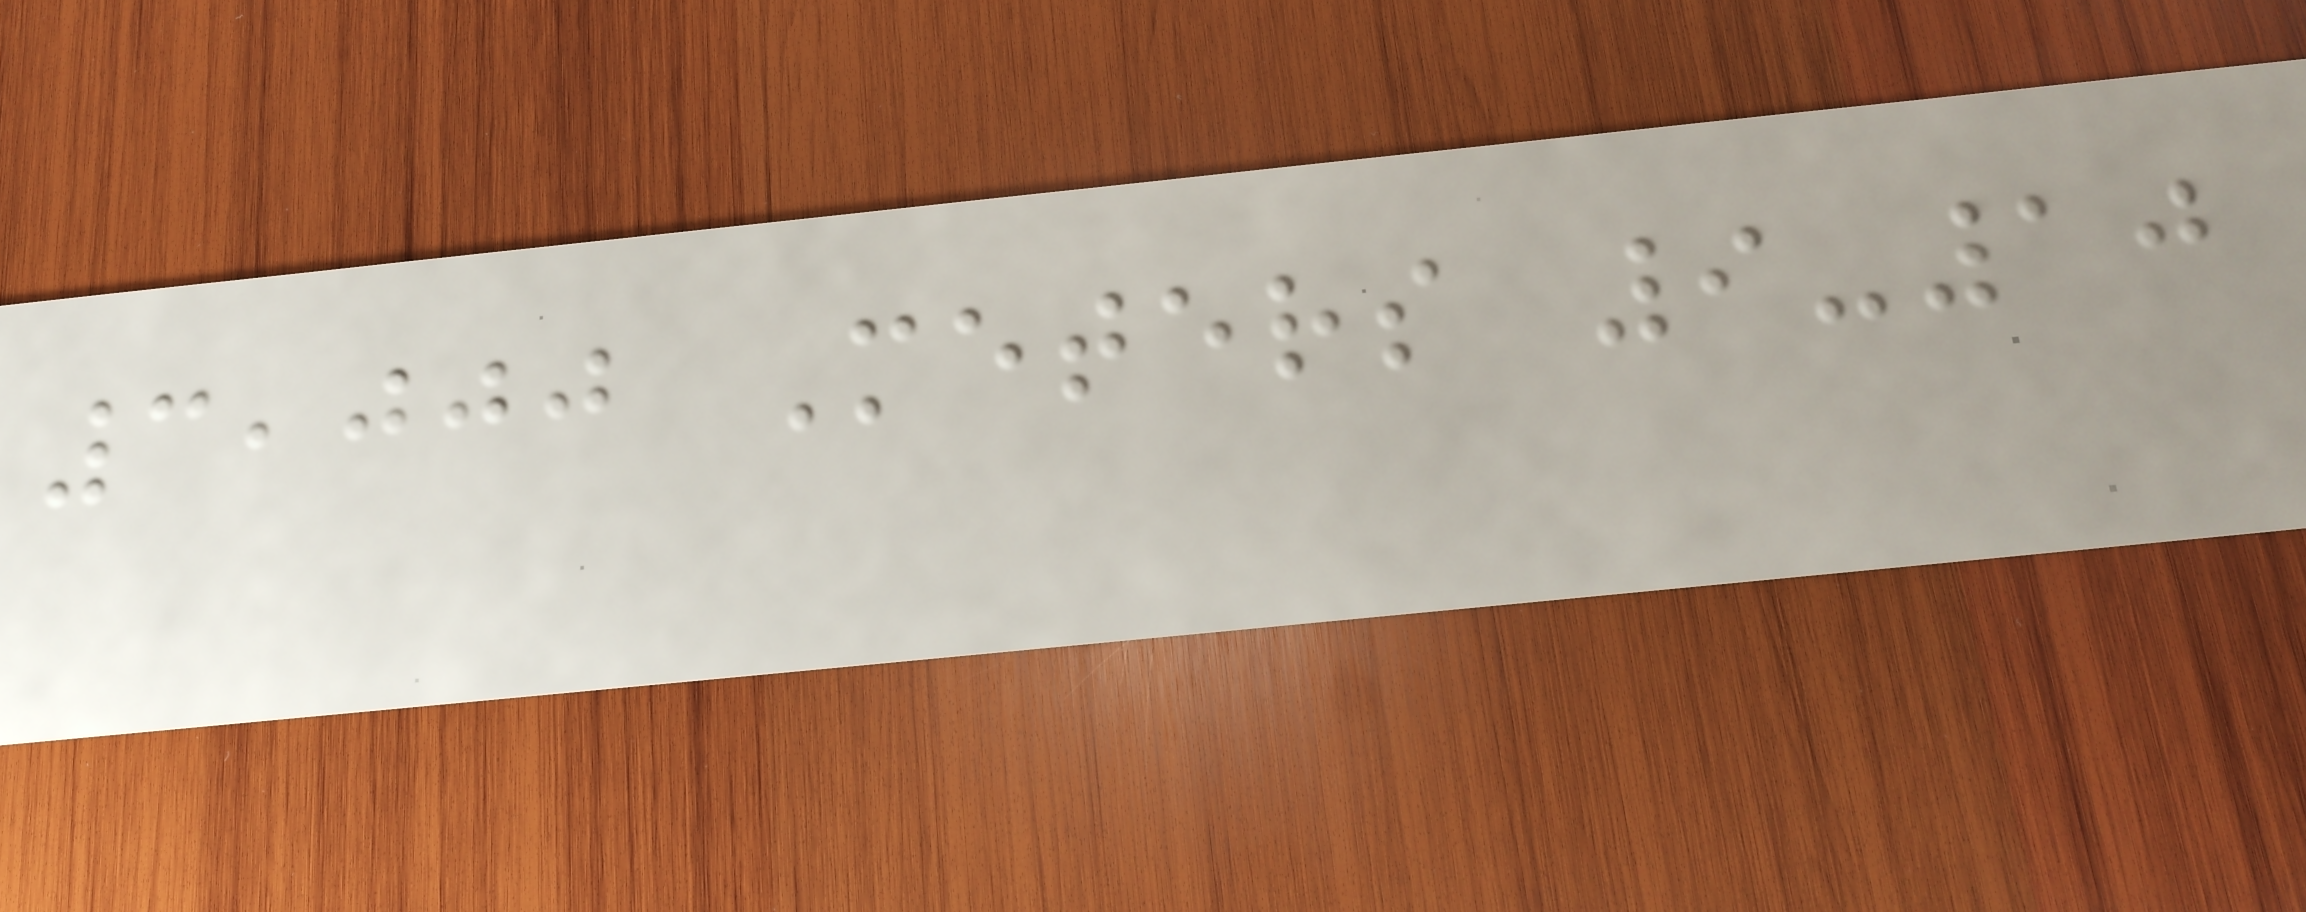3,000 Meters 9-10
